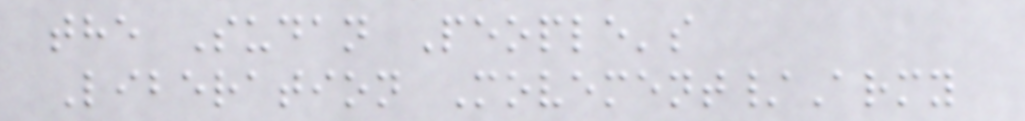the Sudan People's
Liberation Movement/Army
